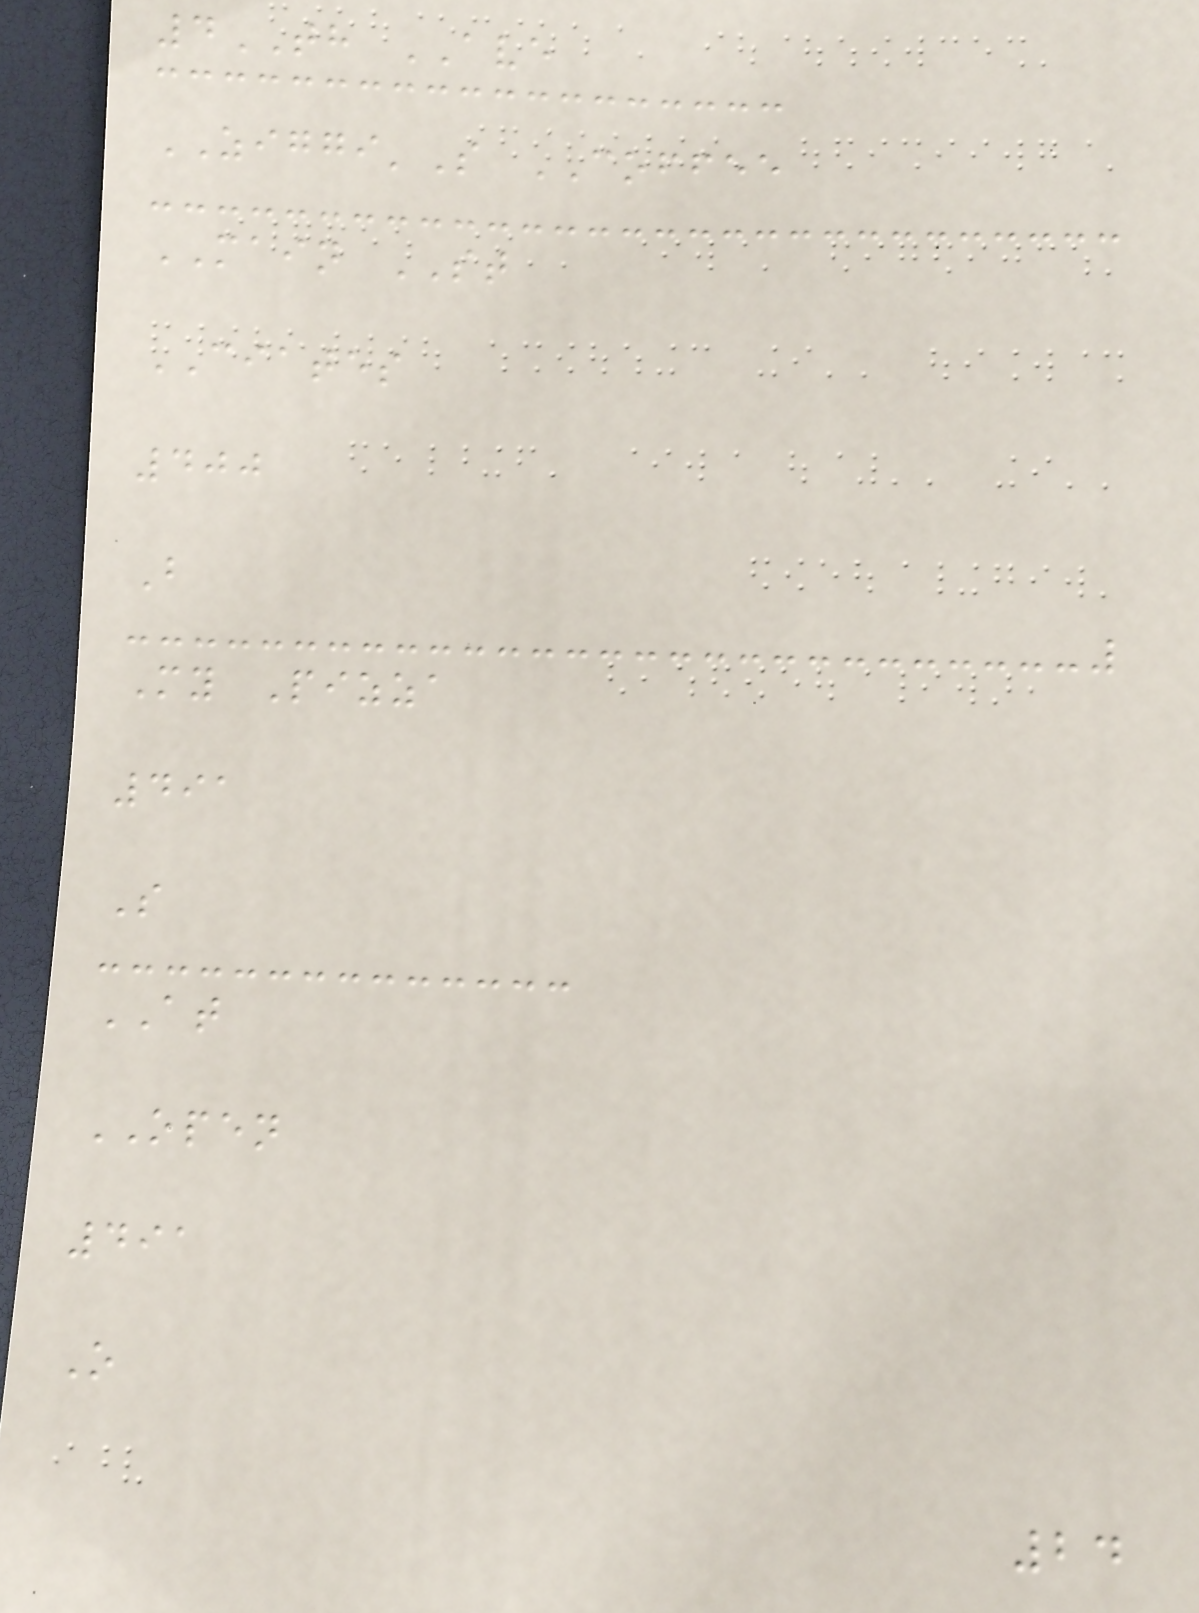4TH AVE
ZIGGI'S COFFEE
MAIN ST
CIATES
400
B
My Pizza
491
S
AT
OPEN
491
O
24
